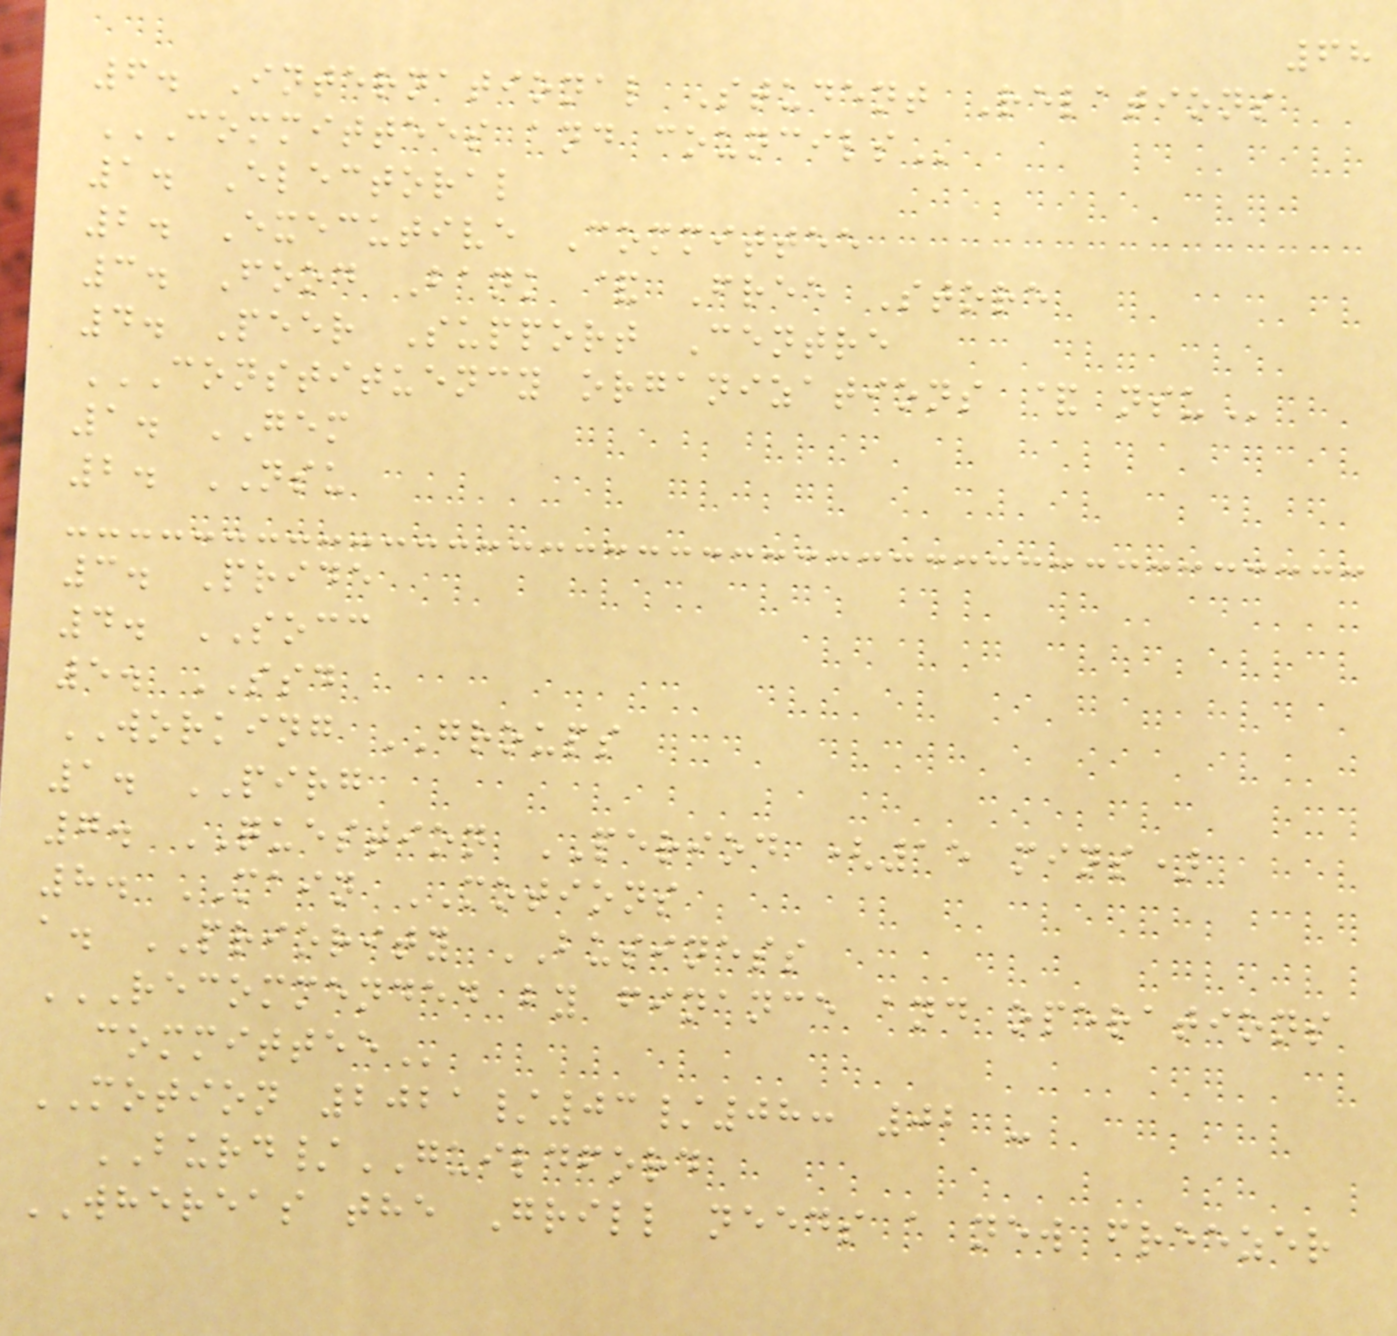68
6. International Student Relations
COMMITTEES AND COUNCILS
1. Electoral
2. Executive Committee
3. Food Bank & Free Store
4. Peer Support Centre
CONSTITUENCY ORGANIZATIONS & NSU
1. GEM
2. NSU
3. Pride
4. SOCC
5. SSD
WORKING GROUPS
1. PIRG
7. QUESTION PERIOD (15 mins)
8. MAIN MOTIONS
a. PRIORITY BUSINESS
RECOMMENDED BY FINANCE AND OPERATIONS
COMMITTEE
MOTION 2021/03/08: 02 -
BURD/GUILDFORD
WHEREAS the Grill needs a new freezer
